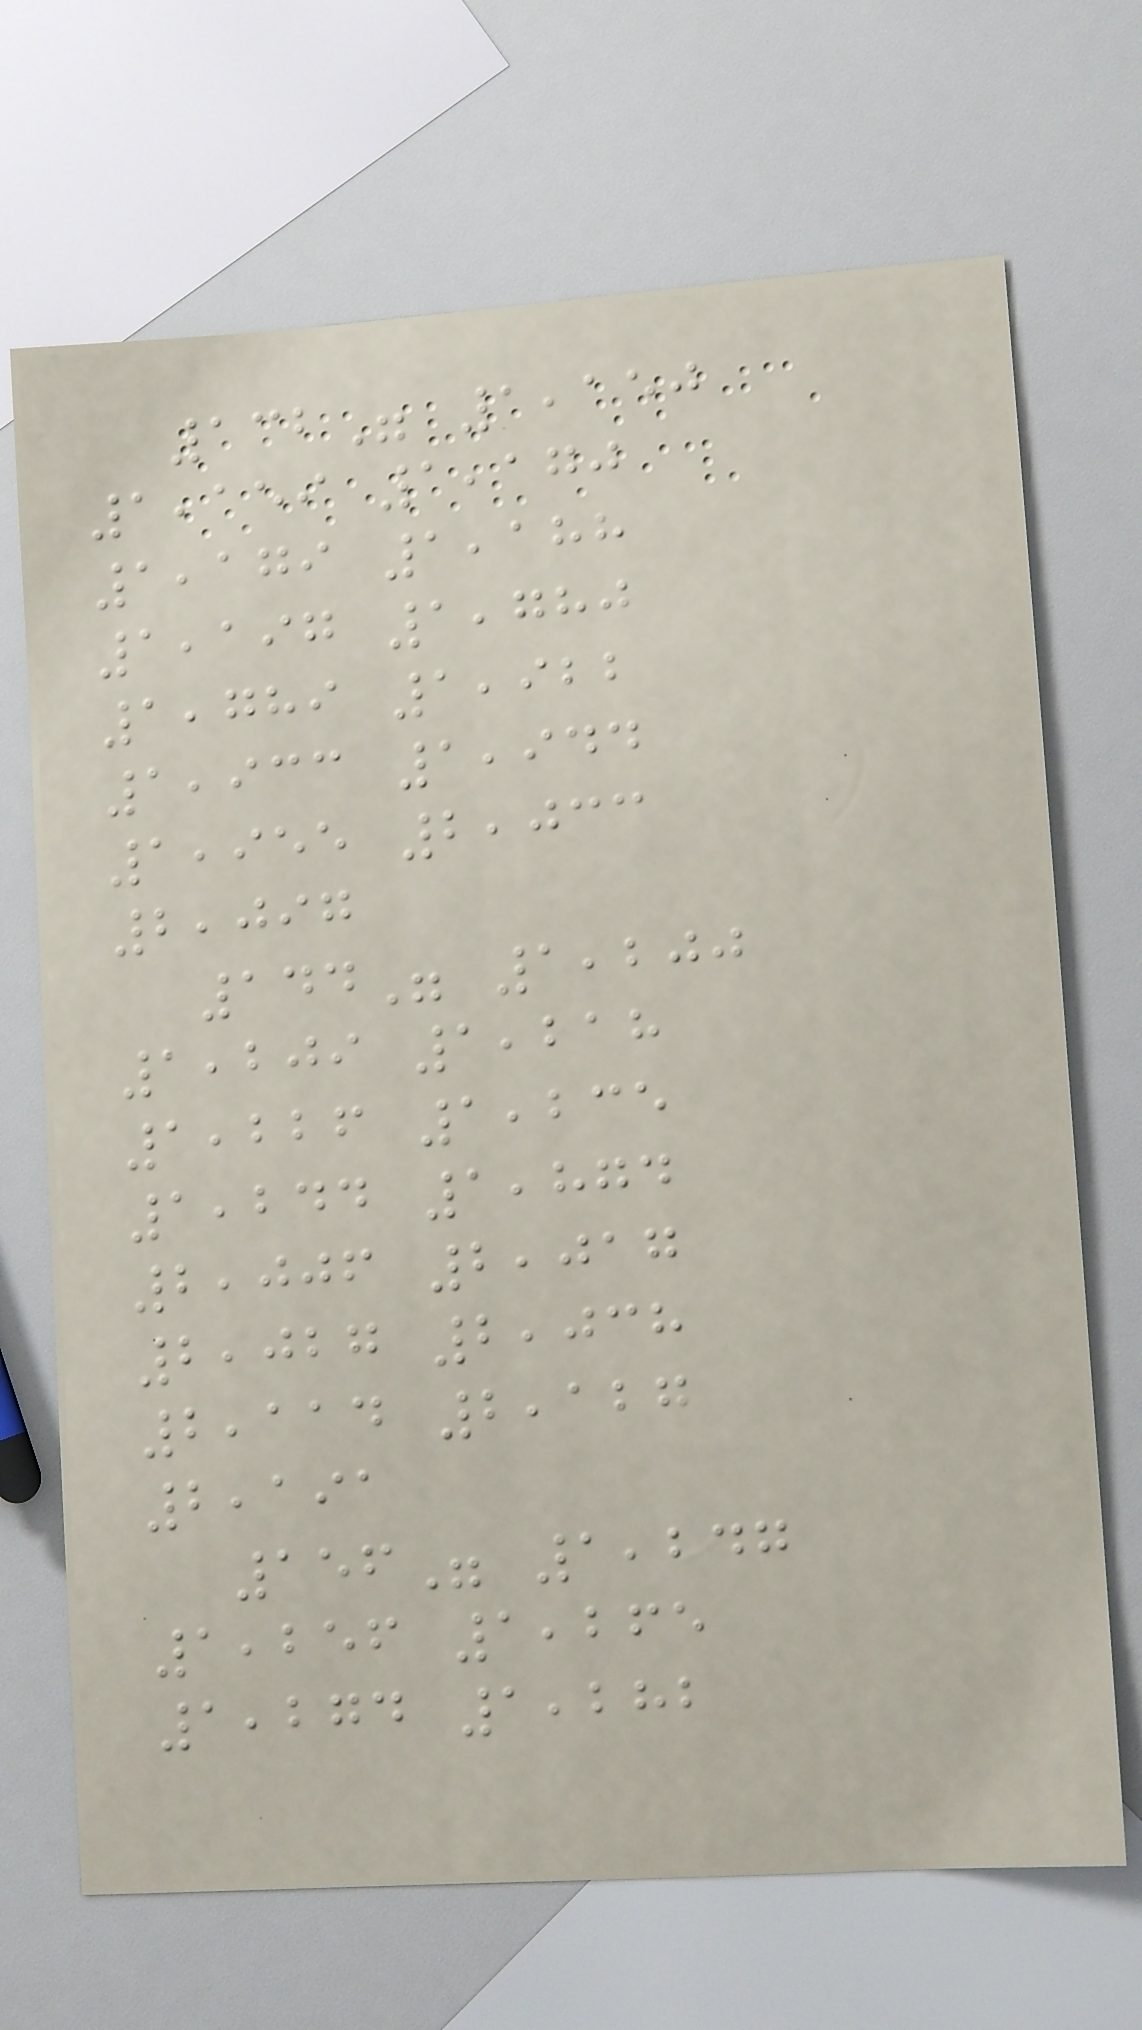132" 1,150
1,159 1,170
1,179 1,188
1,197 1,780
1,789 1,922
1,933 1,944
1,955 2,033
2,097
144" 1,200
1,209 1,218
1,226 1,235
1,244 1,874
2,006 2,017
2,027 2,038
2,114 2,127
2,191
156" 1,247
1,256 1,265
1,274 1,282
